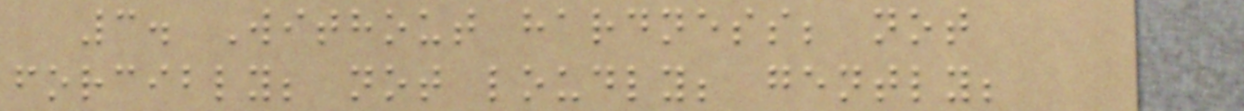3. Without hardness; not
forcibly; not loudly; gently;
